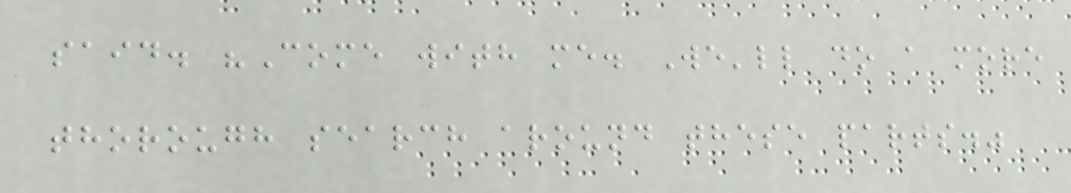said. "Come with me. We'll do a more
thorough search around these parts."
